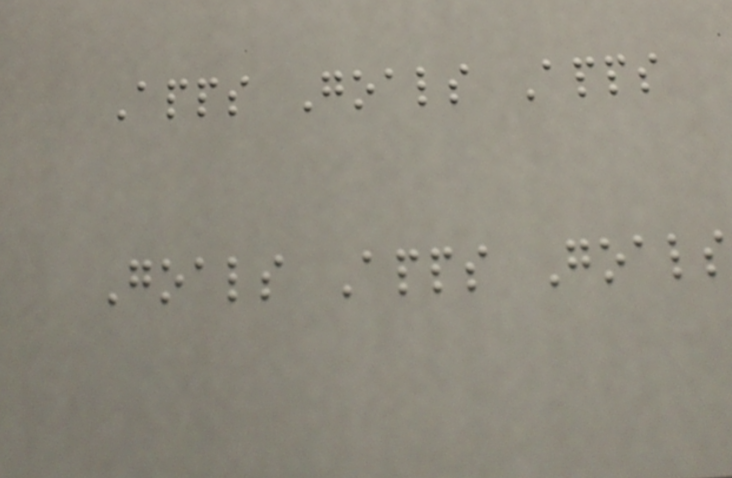Apps Goals Apps
Goals Apps Goals
